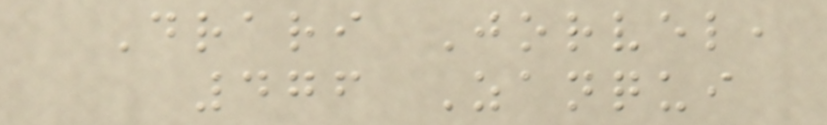Drari Jorvel,
476 Zanqui
